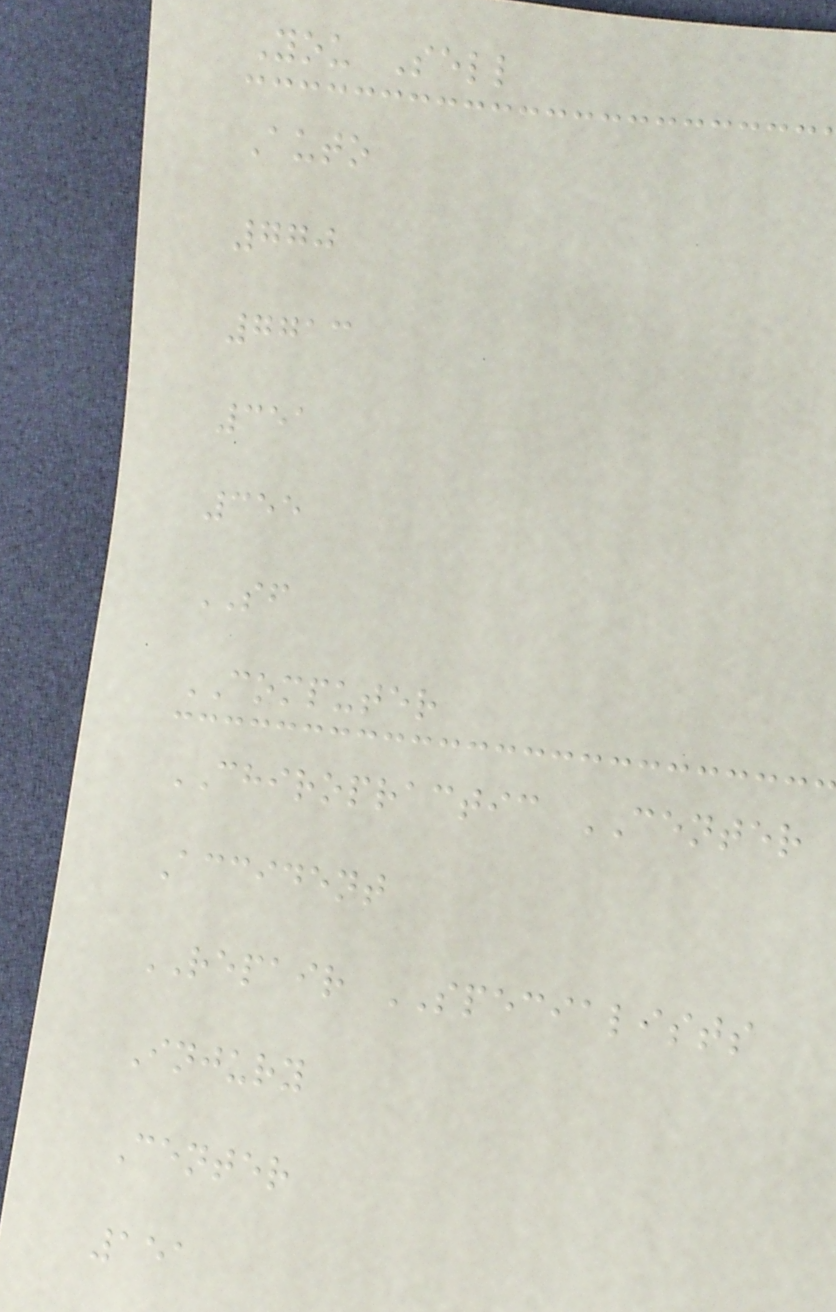You Sell
Auto
770
7713
351
355
SF
COMPUTER
CHIROPRACTIC CENTER
Accident
REPAIR SPECIALISTS
Injury
Center
151
